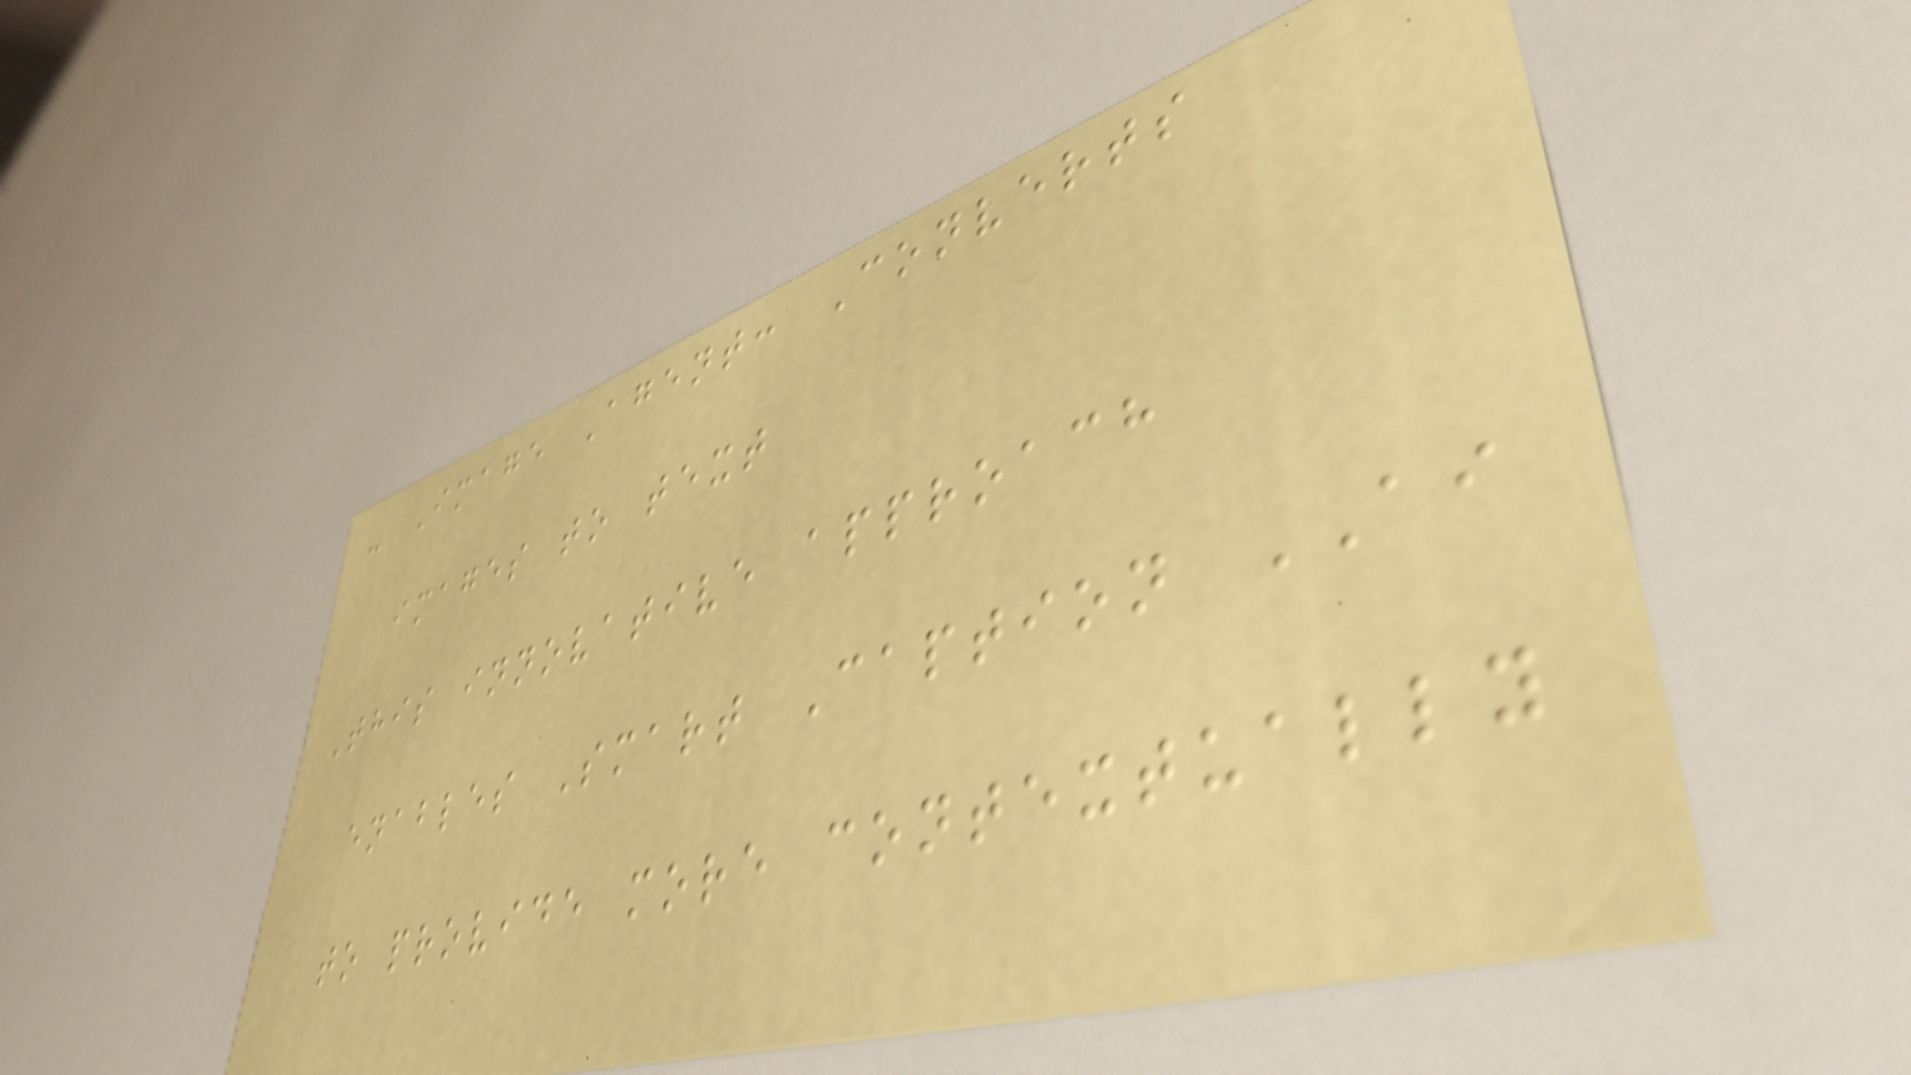- Image Agent: Converts
images to text
This innovative approach
enables Smart Caption AI
to provide more contextually
